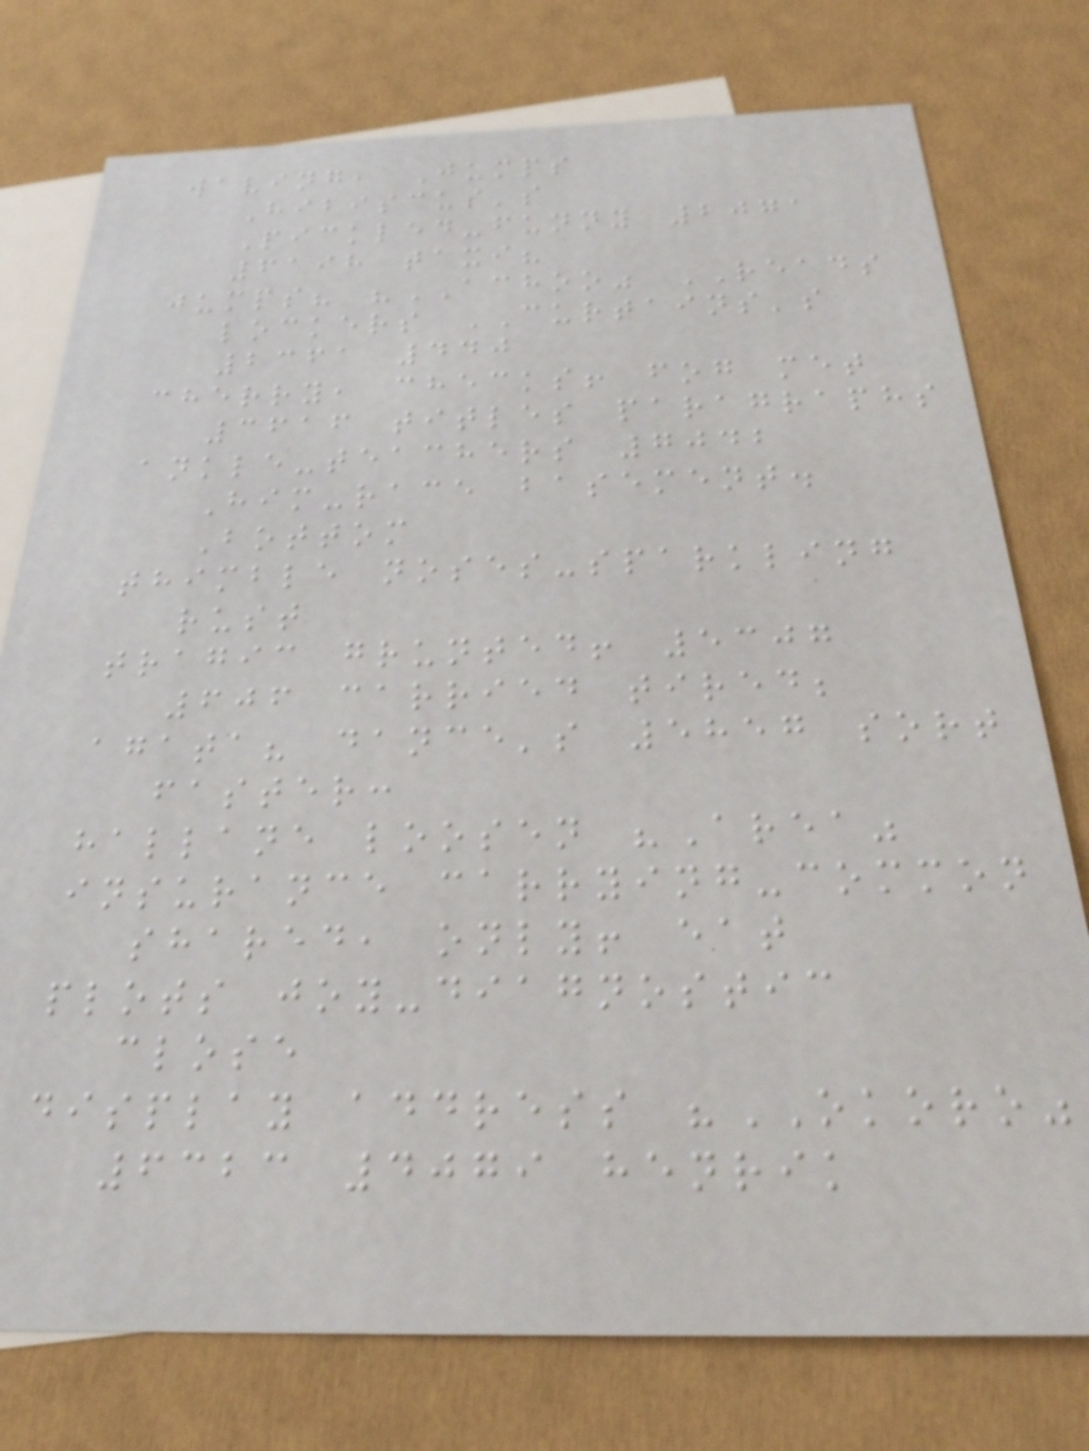waving, Jumps
Hibiscus's
Pickled-funny 2071
6198 taxi?
jumps? "ACHOO" READS
lockers CURTAINS's
2361 440
cherry, checks! fog met
3616 titles paragraphs
ankle-teachers 7042
Him-race basement.
Bottom
thimble noses-sparkling
rust
tragic grunted! 5307
606 carried tired;
agata? dance's 5857 sort
faster:
hallane loosen "Area"
insurance carrying-common
shared, only! eat
plots joy-diagnostic
close
display address "OKORO"
6323 4079 henrik
